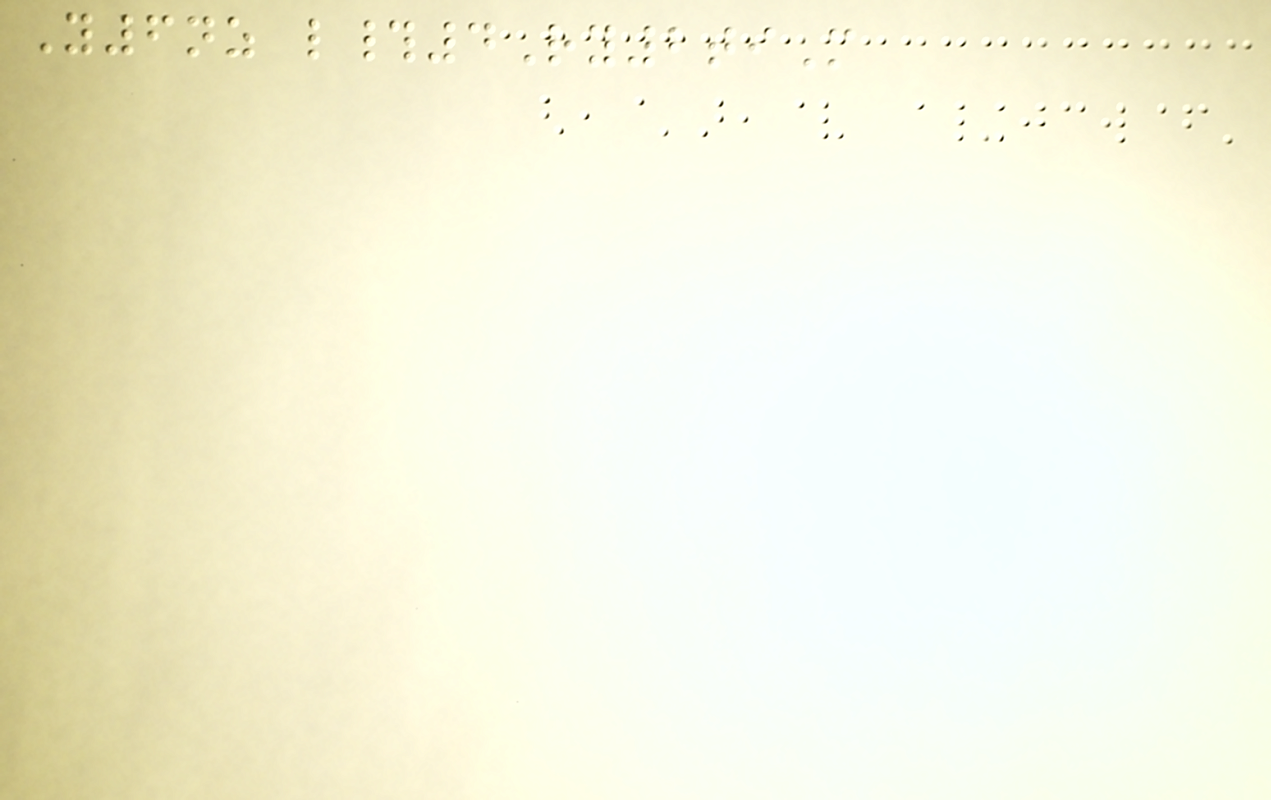Y6nz l#4Ry2tiM
